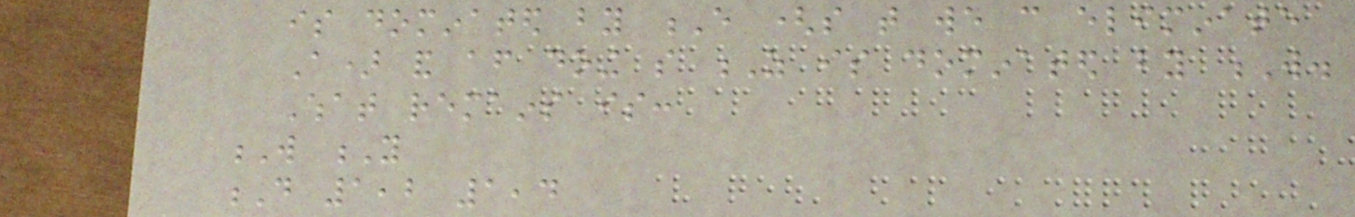is dominated by E (so that we can eliminate
A) and after doing so Z is dominated by W.
What remains is:
W Y
D 1,2 1,4
